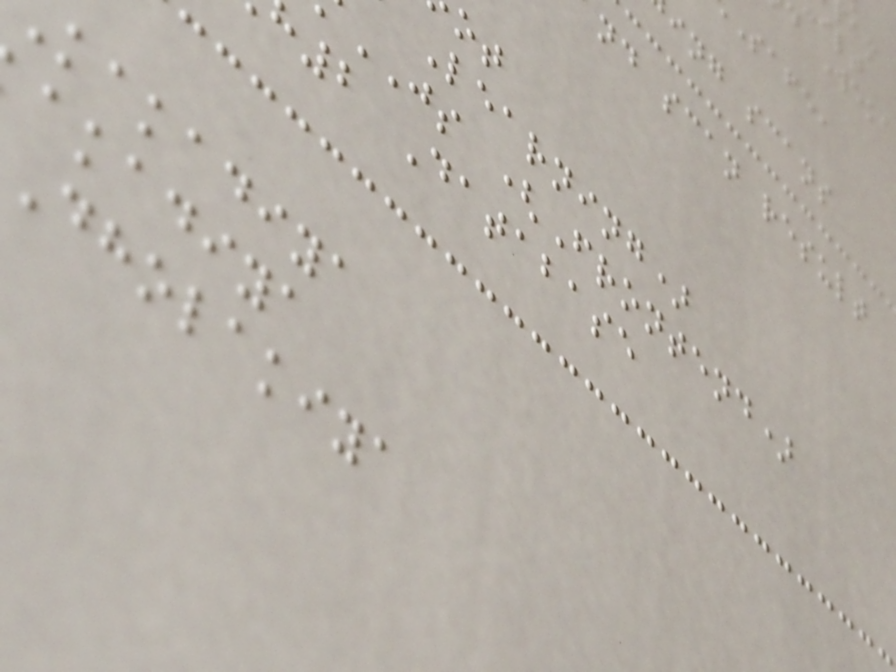nd scan result
Learning)
JS (Frontend)
2 Database
kakadiya
akadiya
Dholakiya
